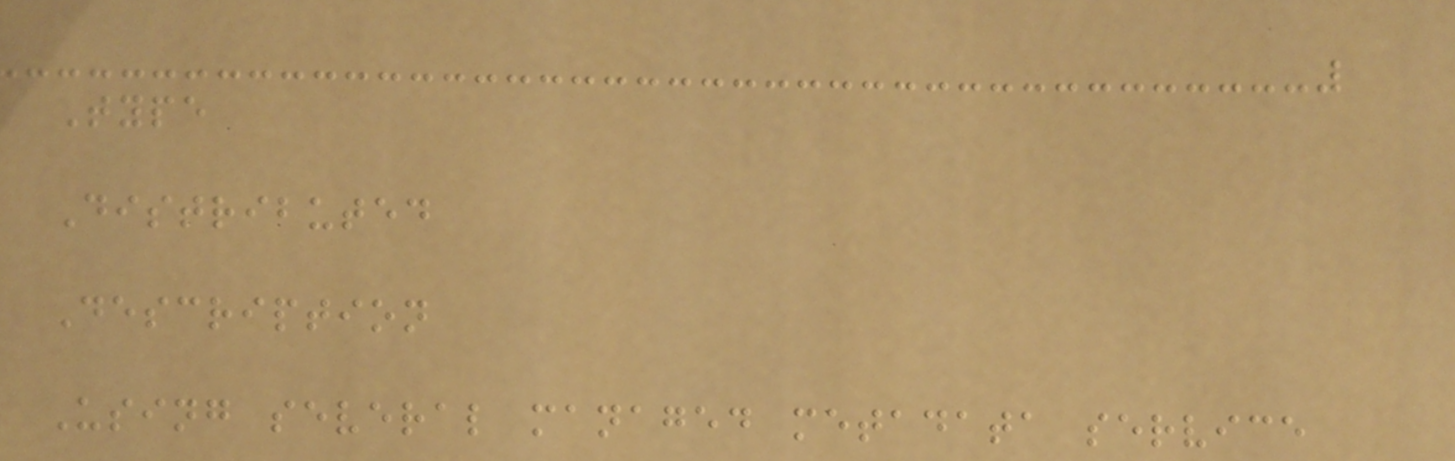Type
Distributed
Description
Using several managed metadata service
